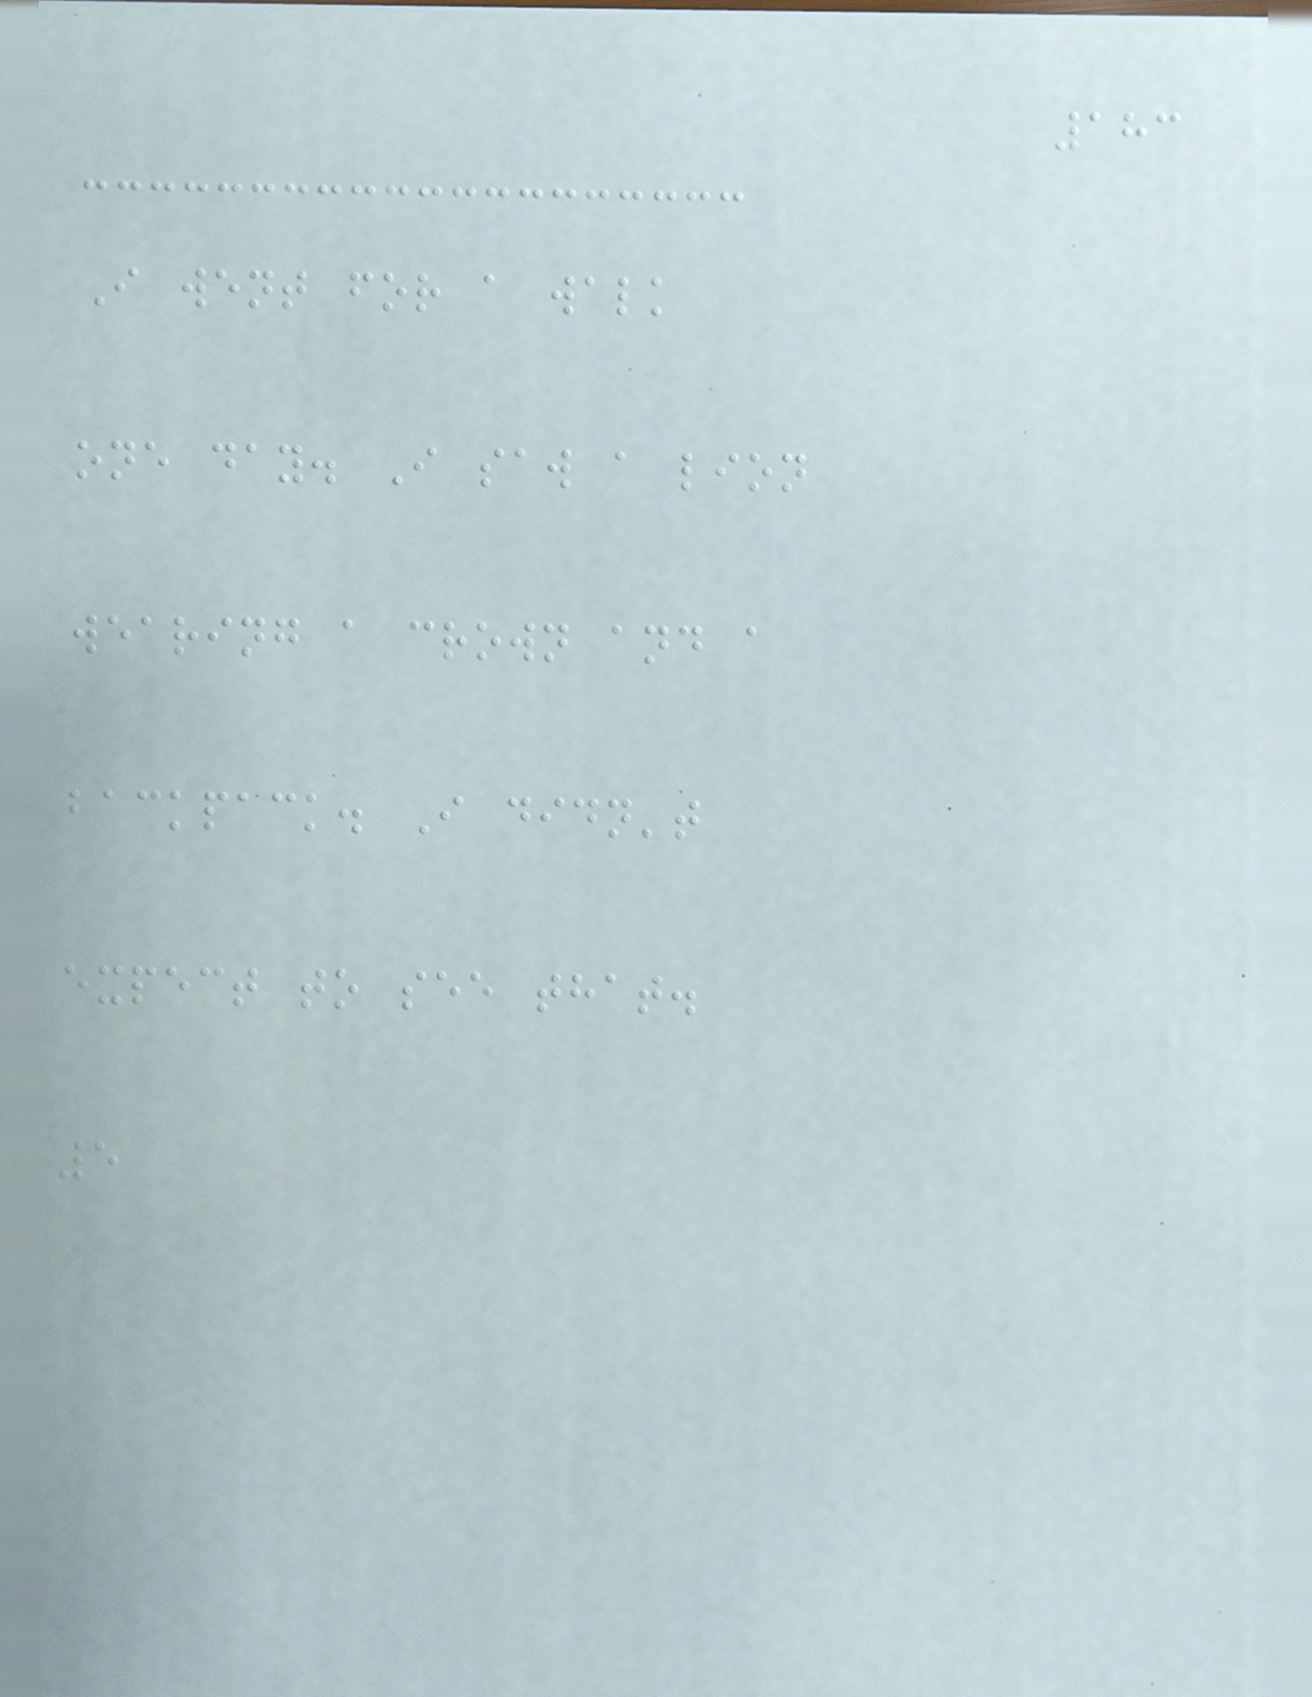183
I went for a walk
one day. I saw a lion
wearing a crown and a
backpack. I didn't
expect to see that.
5
